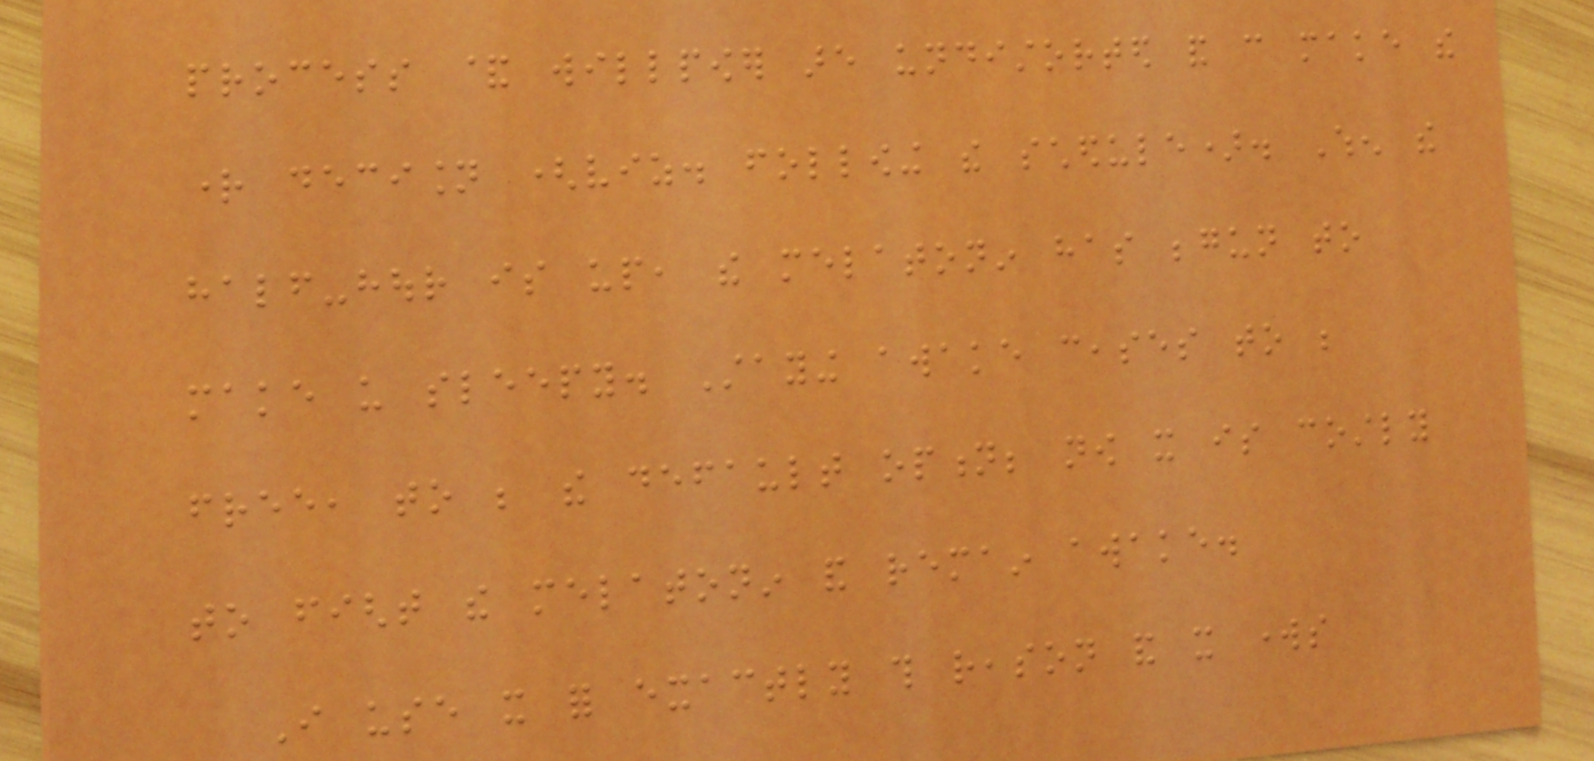process & willpower are undistorted and can make the
right decision (viz. following the schedule). When the
half-hour is up, the melatonin has begun to
make us sleepy. Staying awake ceases to be
free, to be the default option; now it is costly
to fight the melatonin and remain awake.
I use it for exactly this reason and it works
